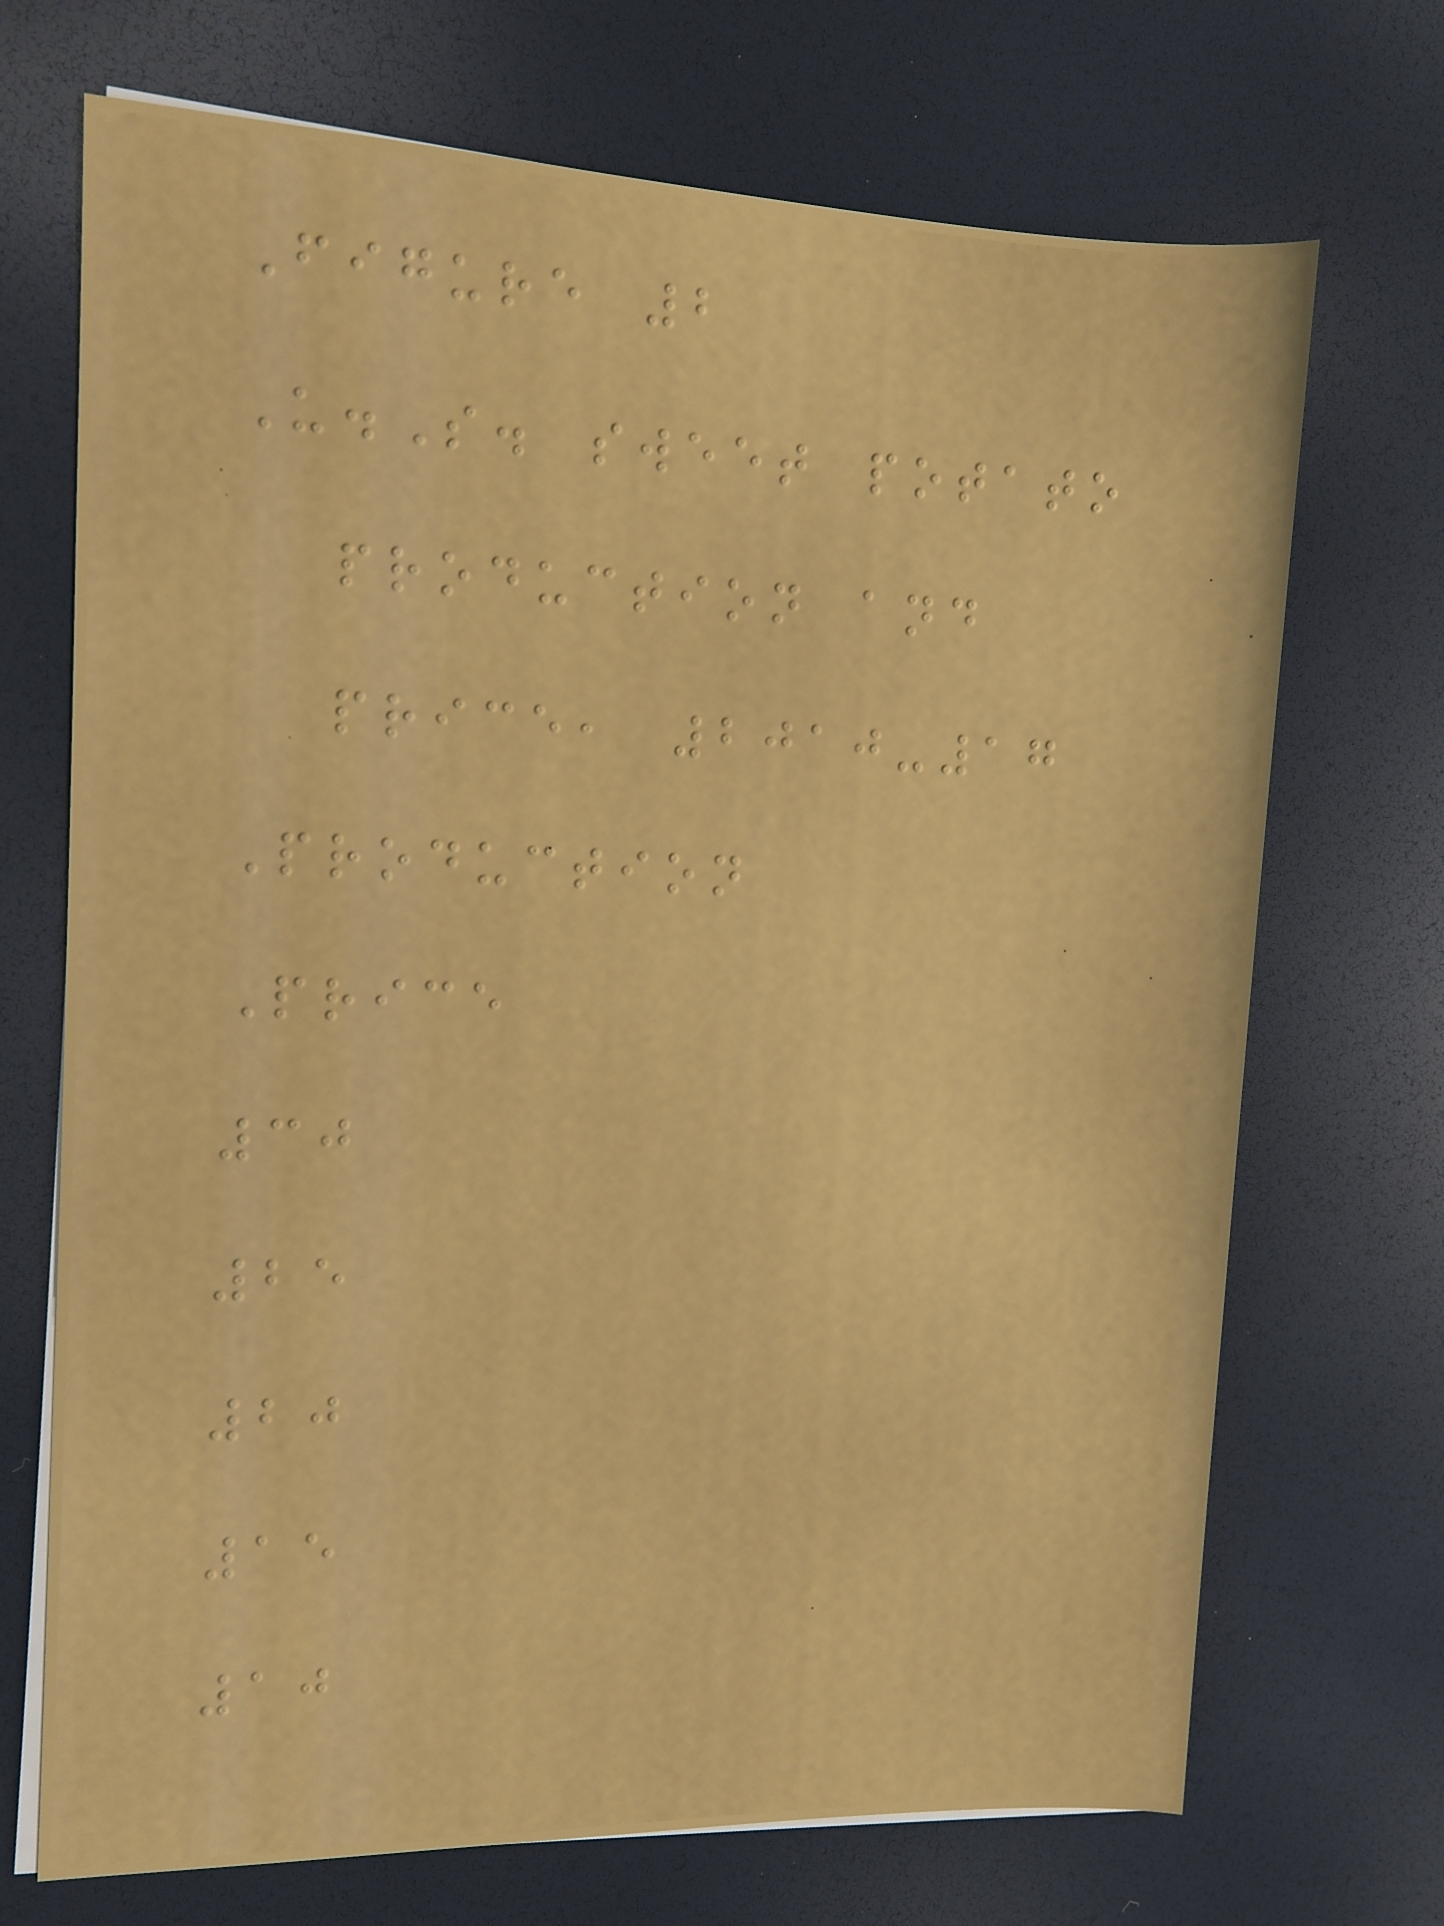Figure 2
U.S. sweet potato
production and
price, 2010-17
Production
Price
30
25
20
15
10
